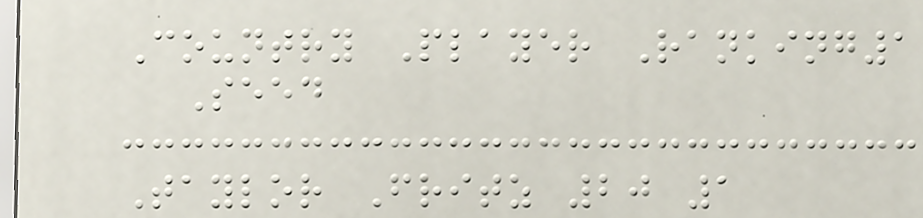Country Player Ranking1
Seed
Taylor Fritz 20 1
